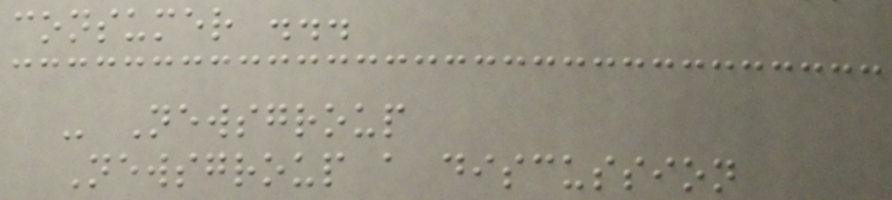consumer ...
- Newsgroup
Newsgroup a discussion
